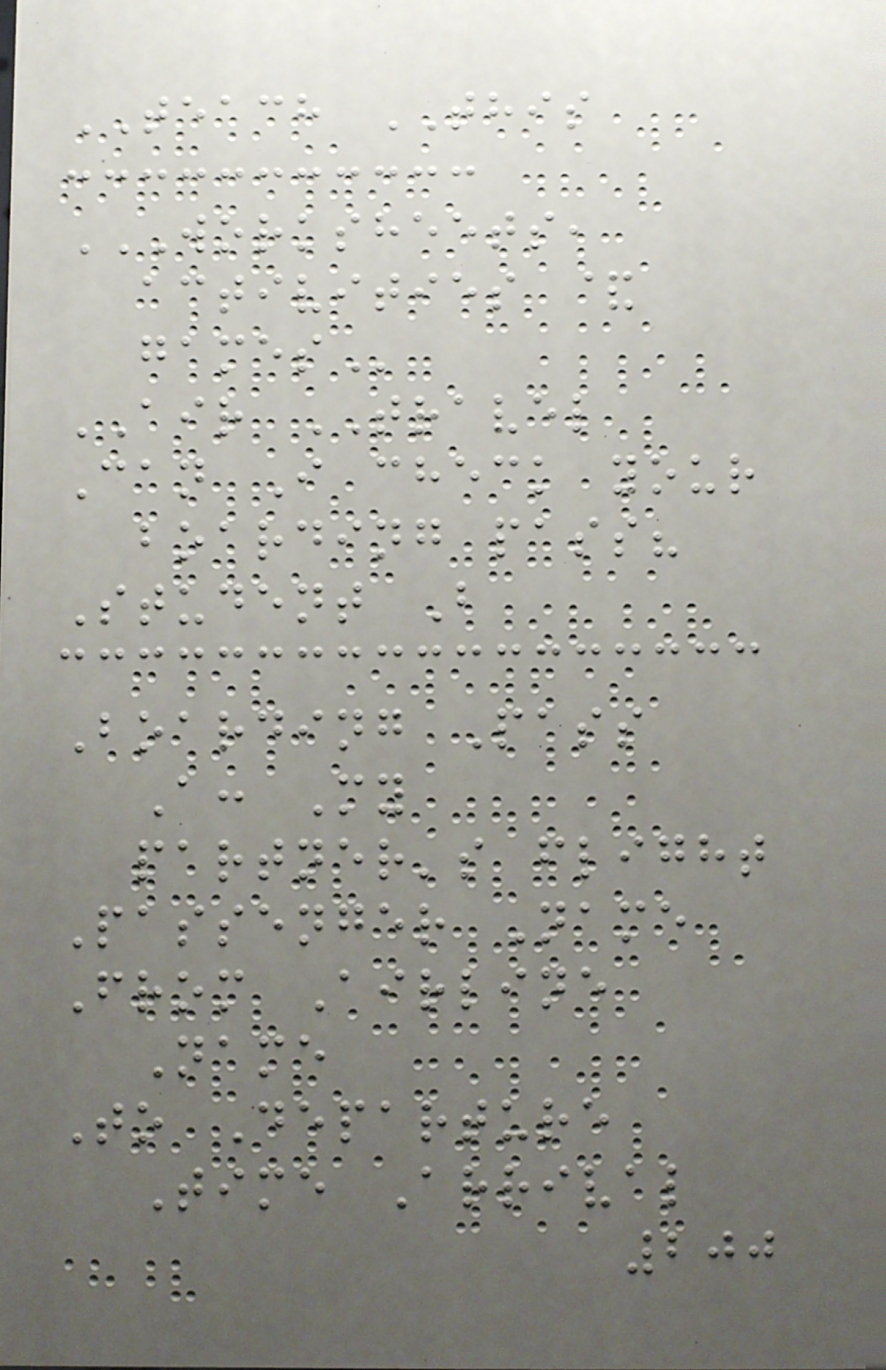TEACH THIS
WORKSHEETS,
ACTIVITIES &
GAMES
AIR TRAVEL
Can I check your
boarding pass?
Student B
Boarding Pass
A: My
partner's flight
Passenger Name
From Airline
Name
To Departure
Time Arrival
200
